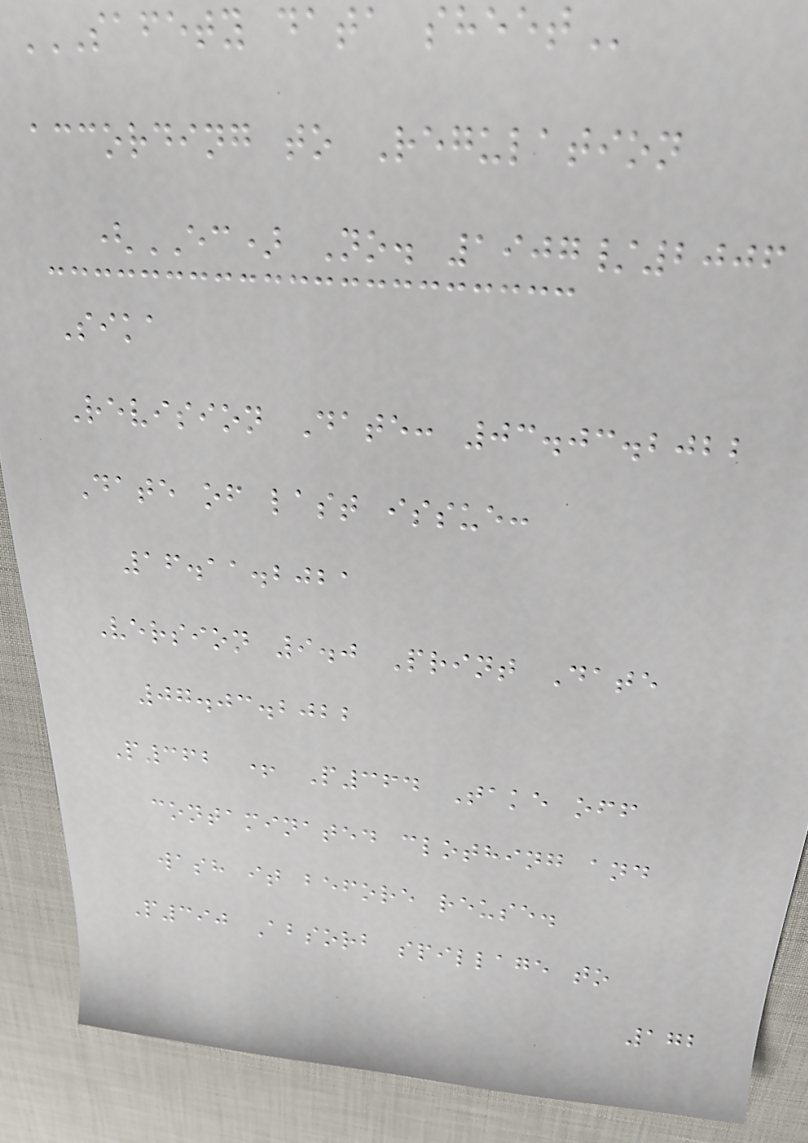SAFETY DATA SHEET
according to Regulation
(EC) No. 1907/2006
Sika
Revision Date: 03.03.2022
Date of last issue:
16.11.2021
Version 9.0 Print Date
07.03.2022
P362 + P364 Take off
contaminated clothing and
wash it before reuse.
P390 Absorb spillage to
172
